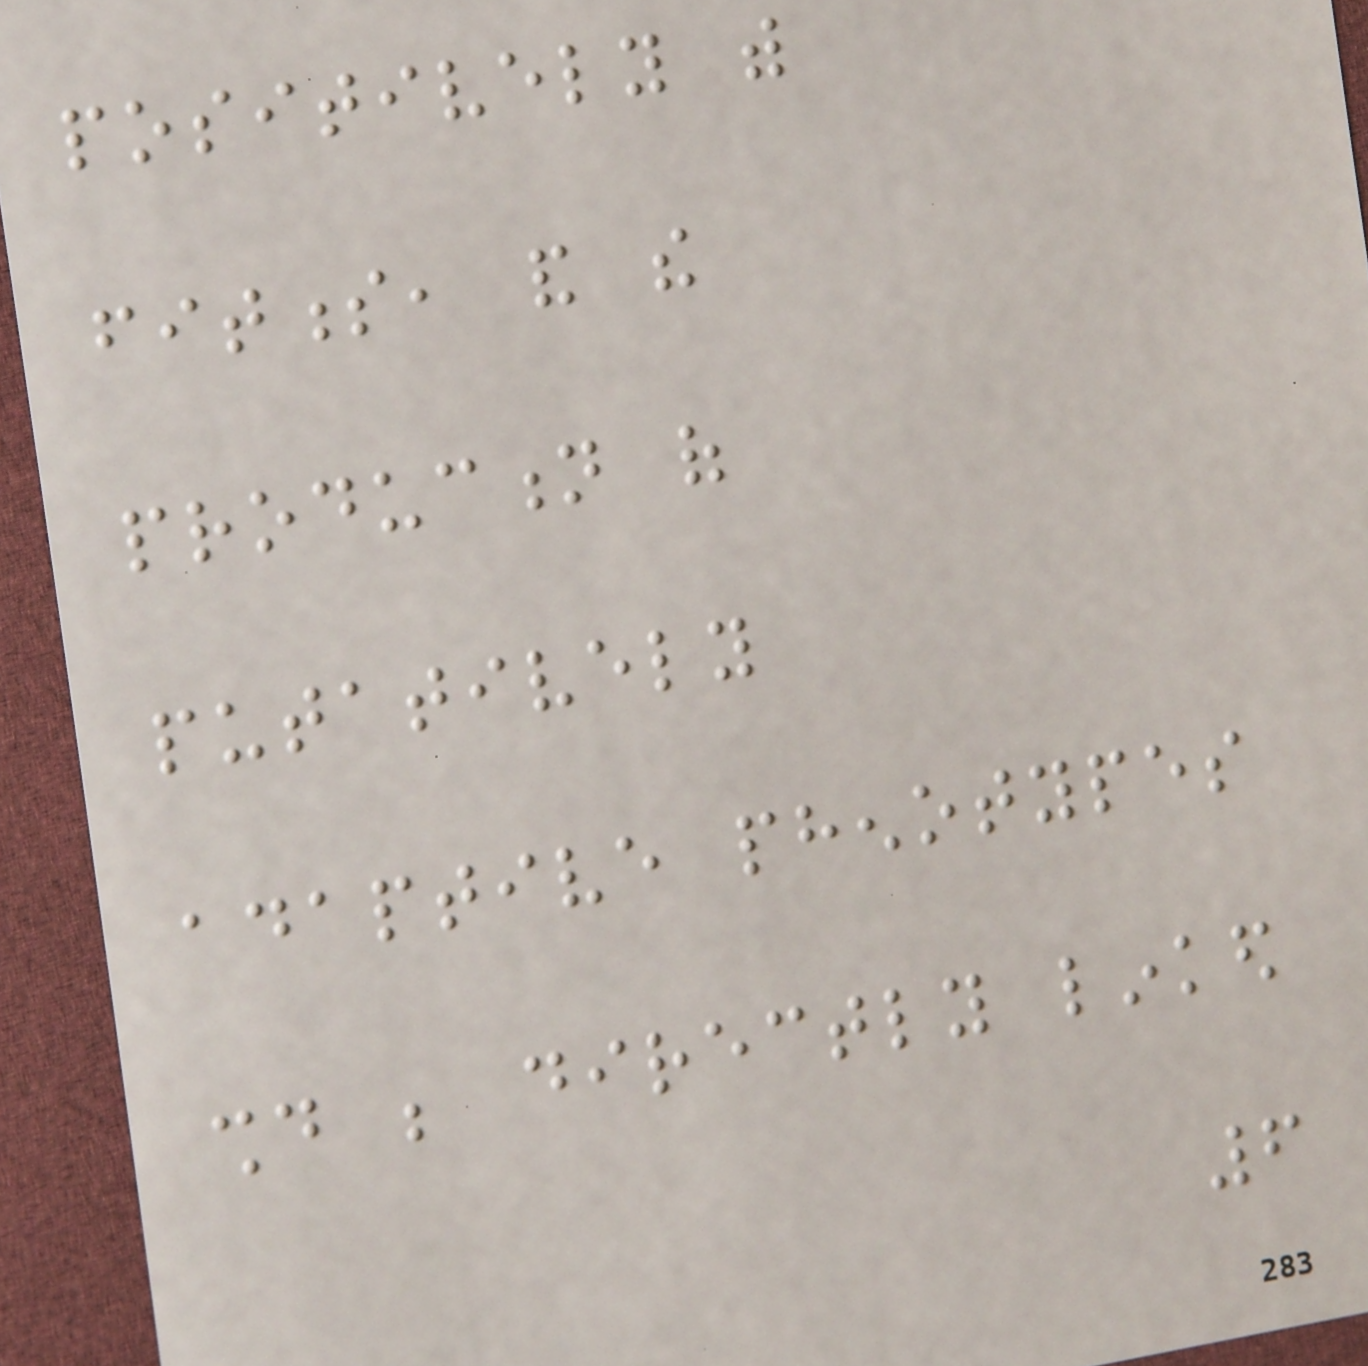positively with
fitness, and the
production of
putatively
adaptive phenotypes
should be directly linked
6
